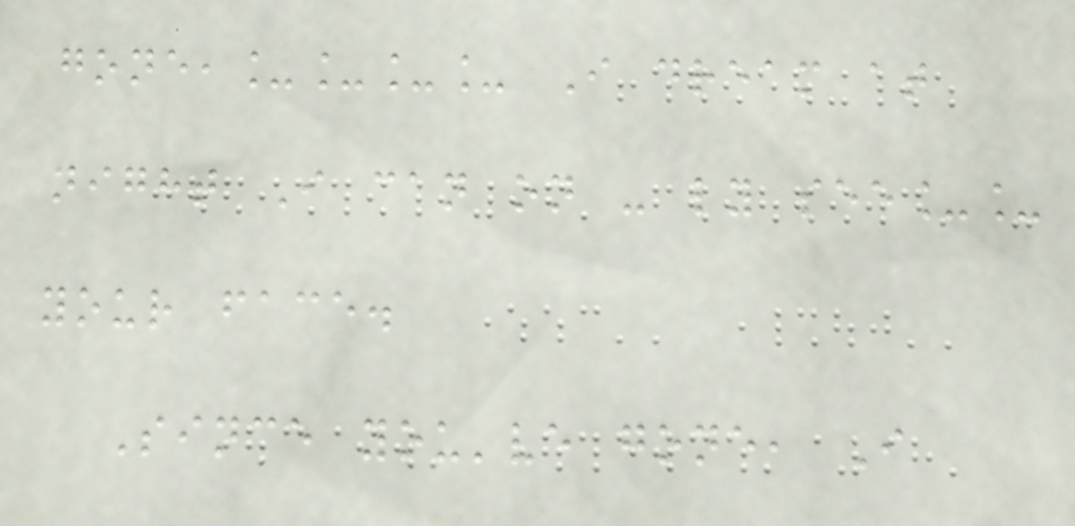gone,____ I dream at
night I can on - ly see__
your face.
Since you've gone, I
